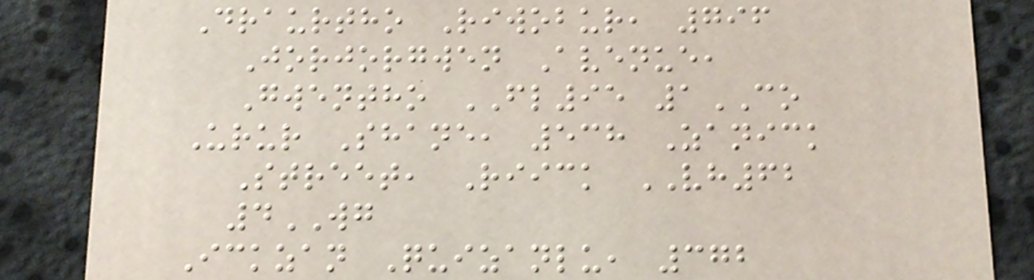Draurtho Riwobur, 796
Jorjorgwen Avenue,
Gwentho FL95 1CO
Urur Shane, 538 Zanick
Street, Riick VH62
4WG
Ickzan Quizanlu, 372
